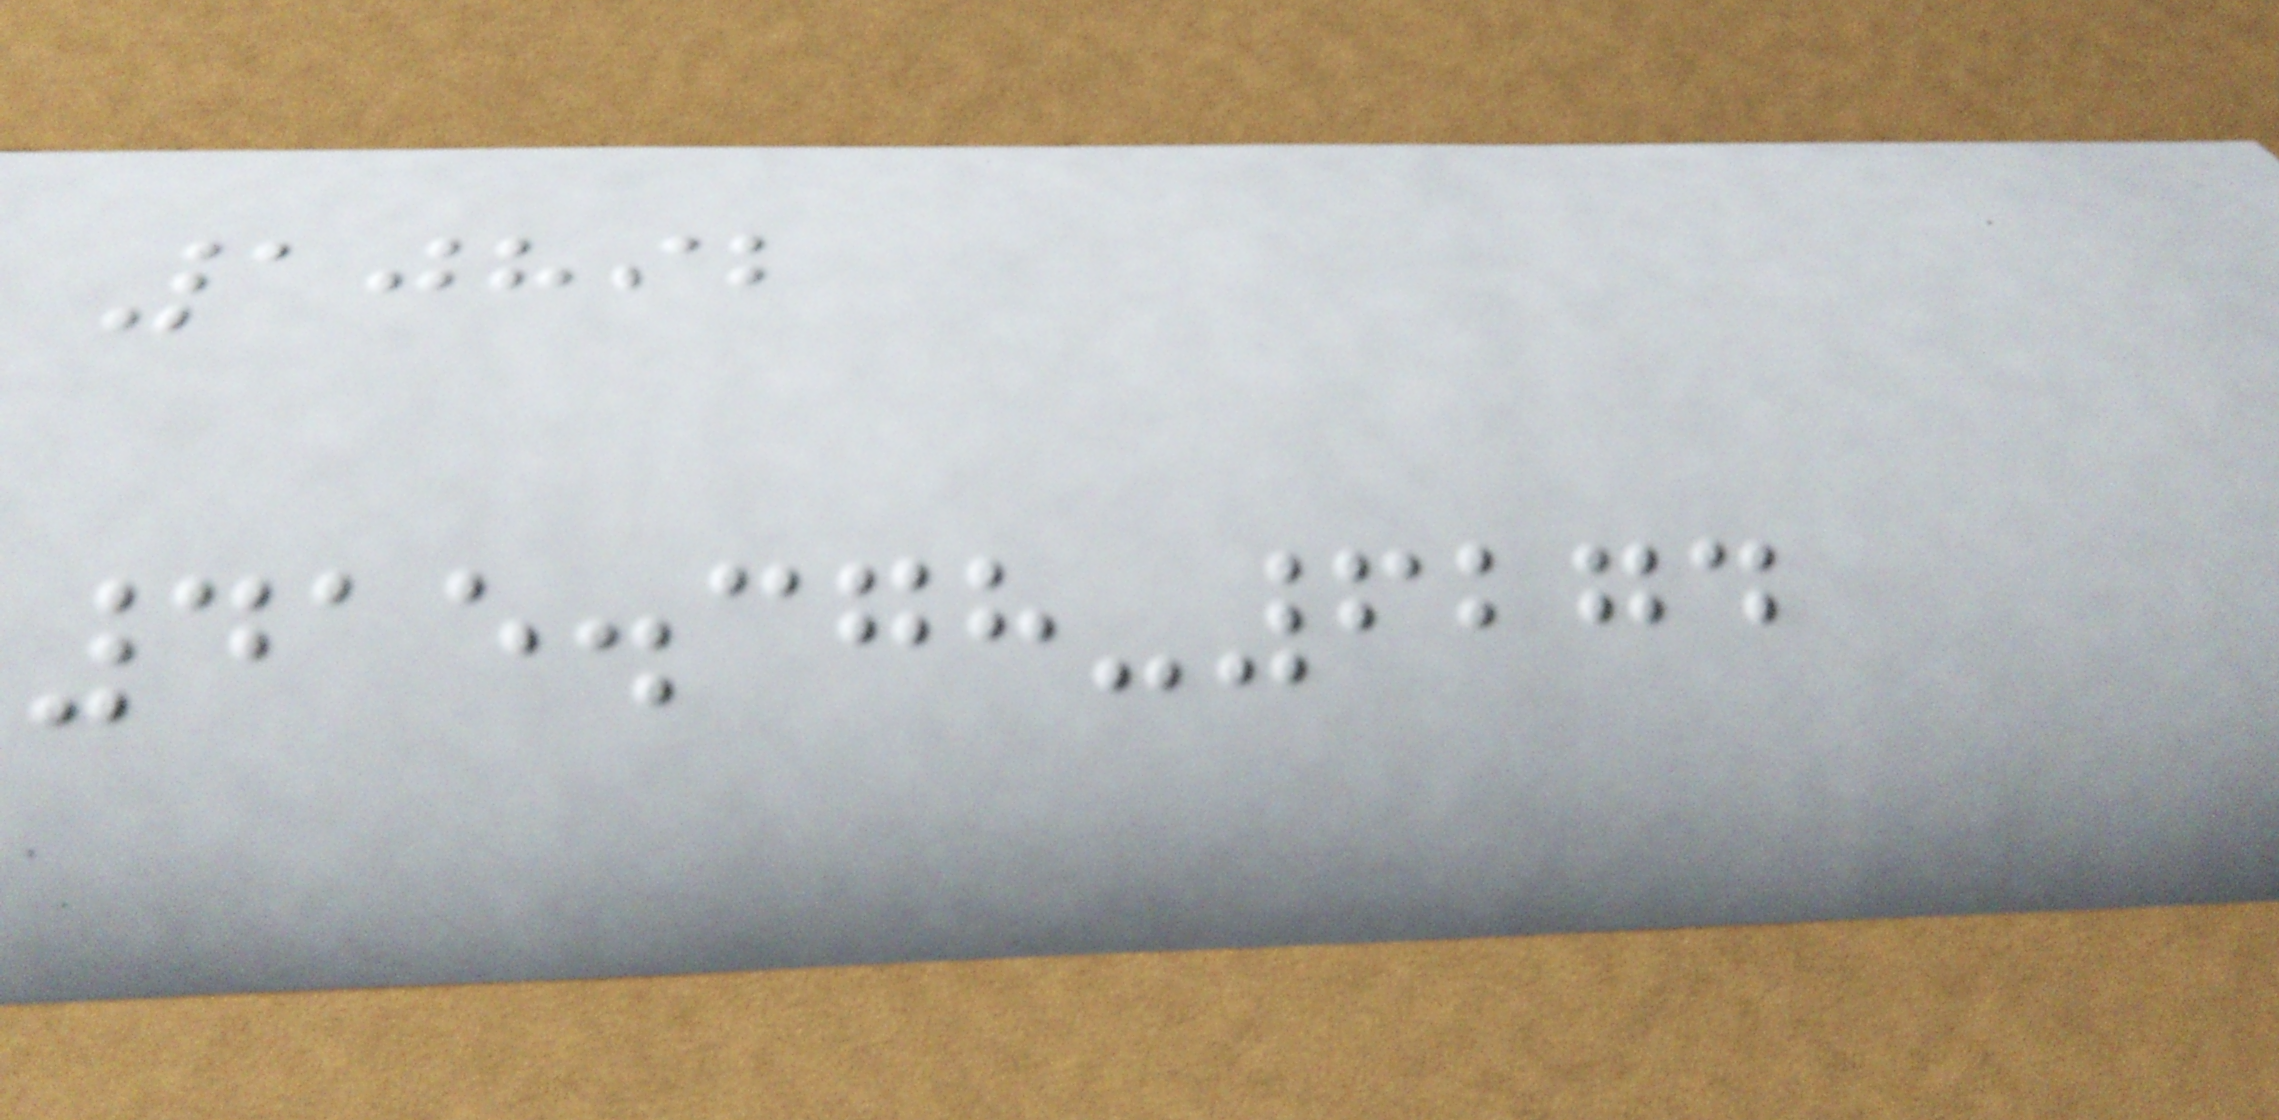10892
415.378-6274
